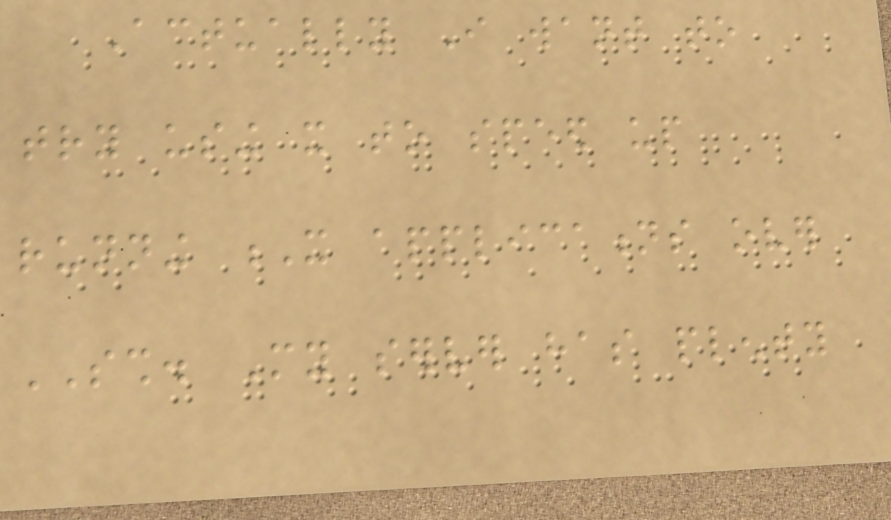Actually I want to
try using it to speed up
running X applications over
SSH. My server has plenty
